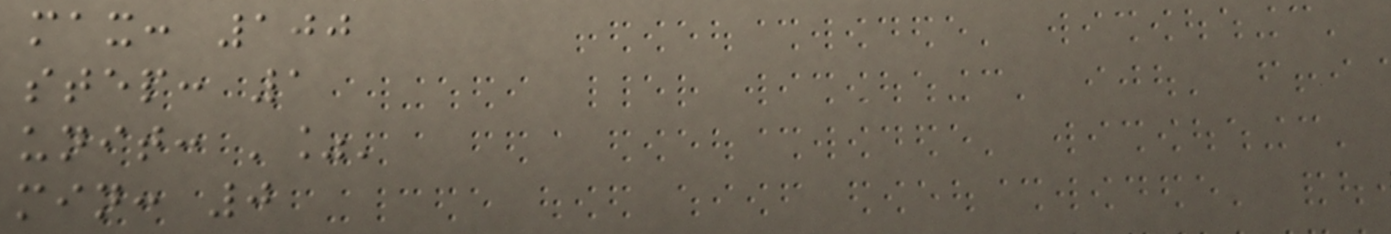max: 100
step: 1
unit: '%'
min: 0
